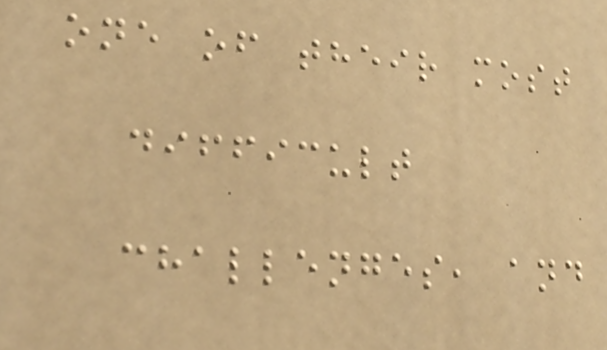one of their most
difficult
challenges, and
